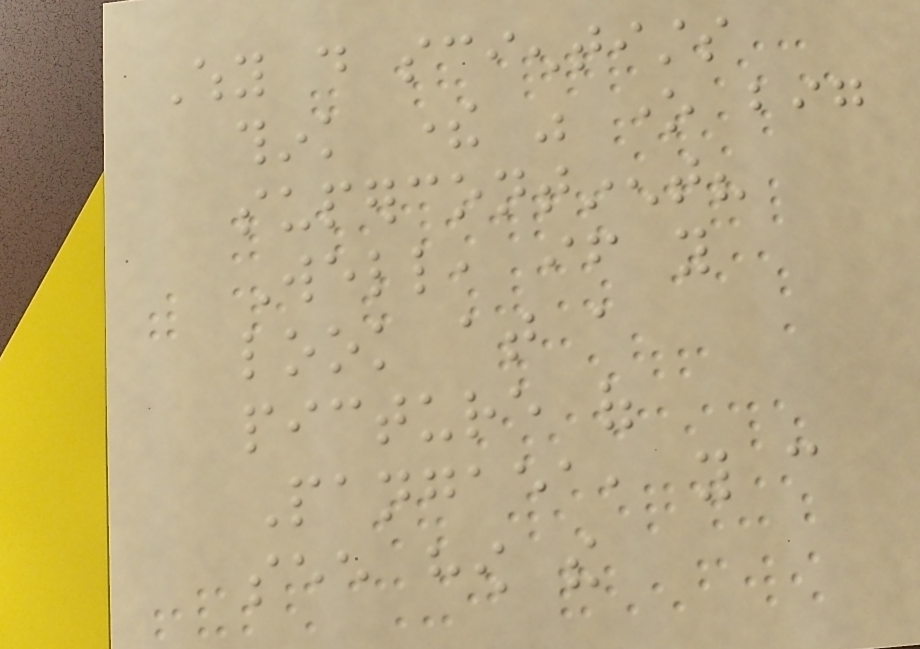Why do scientists
think there was one big
supercontinent?
Well, if you
look at a
picture of
Pangaea, you can
see how the
